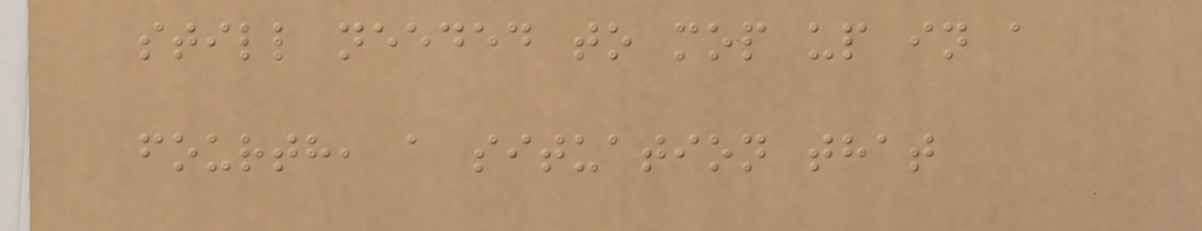still needed to mop up in a
fourth, a situation that
